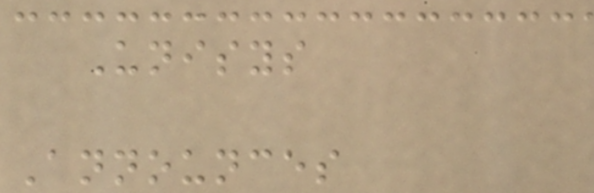Unisys
Announces
